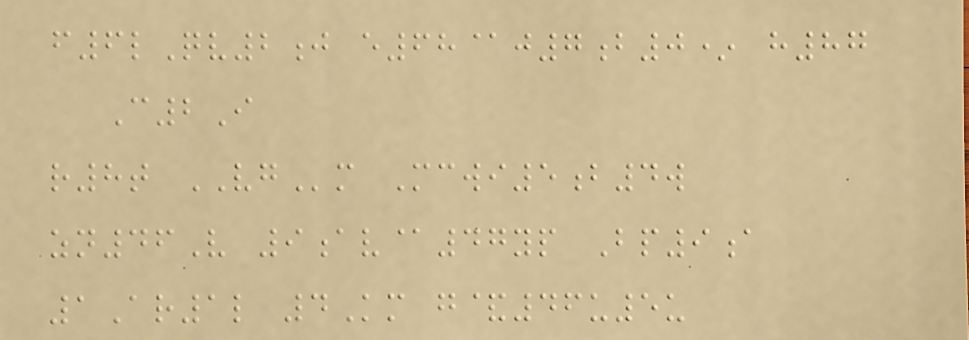f6lQv2j e68@j7b0* h87
C2I
r8t VGm Mcwi5b4w
zn46V 9av@47yp Bp9a
1Ar1l 4Km g&46u5u
